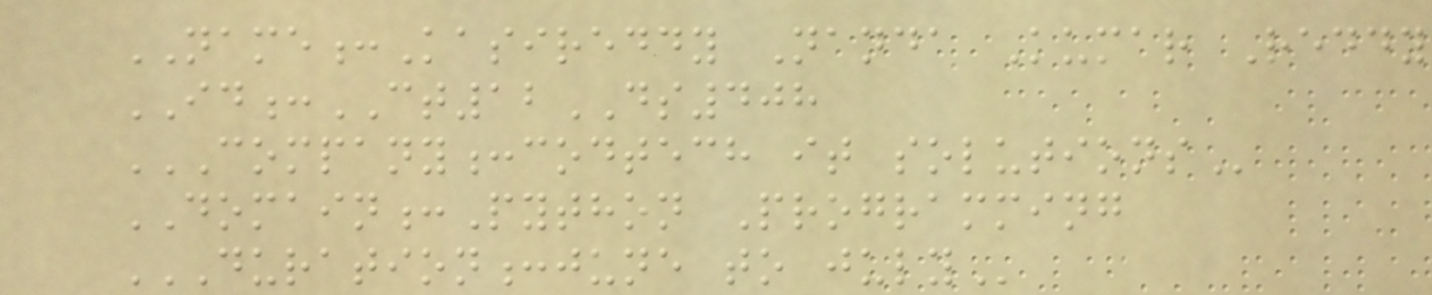NAME:Kasireddy Nanda Kumar Reddy
ID:CT12DS408
COMPANY:CODTECH IT SOLUTIONS
DOMAIN:Python Programming
DURATION:JUNE TO JULY
